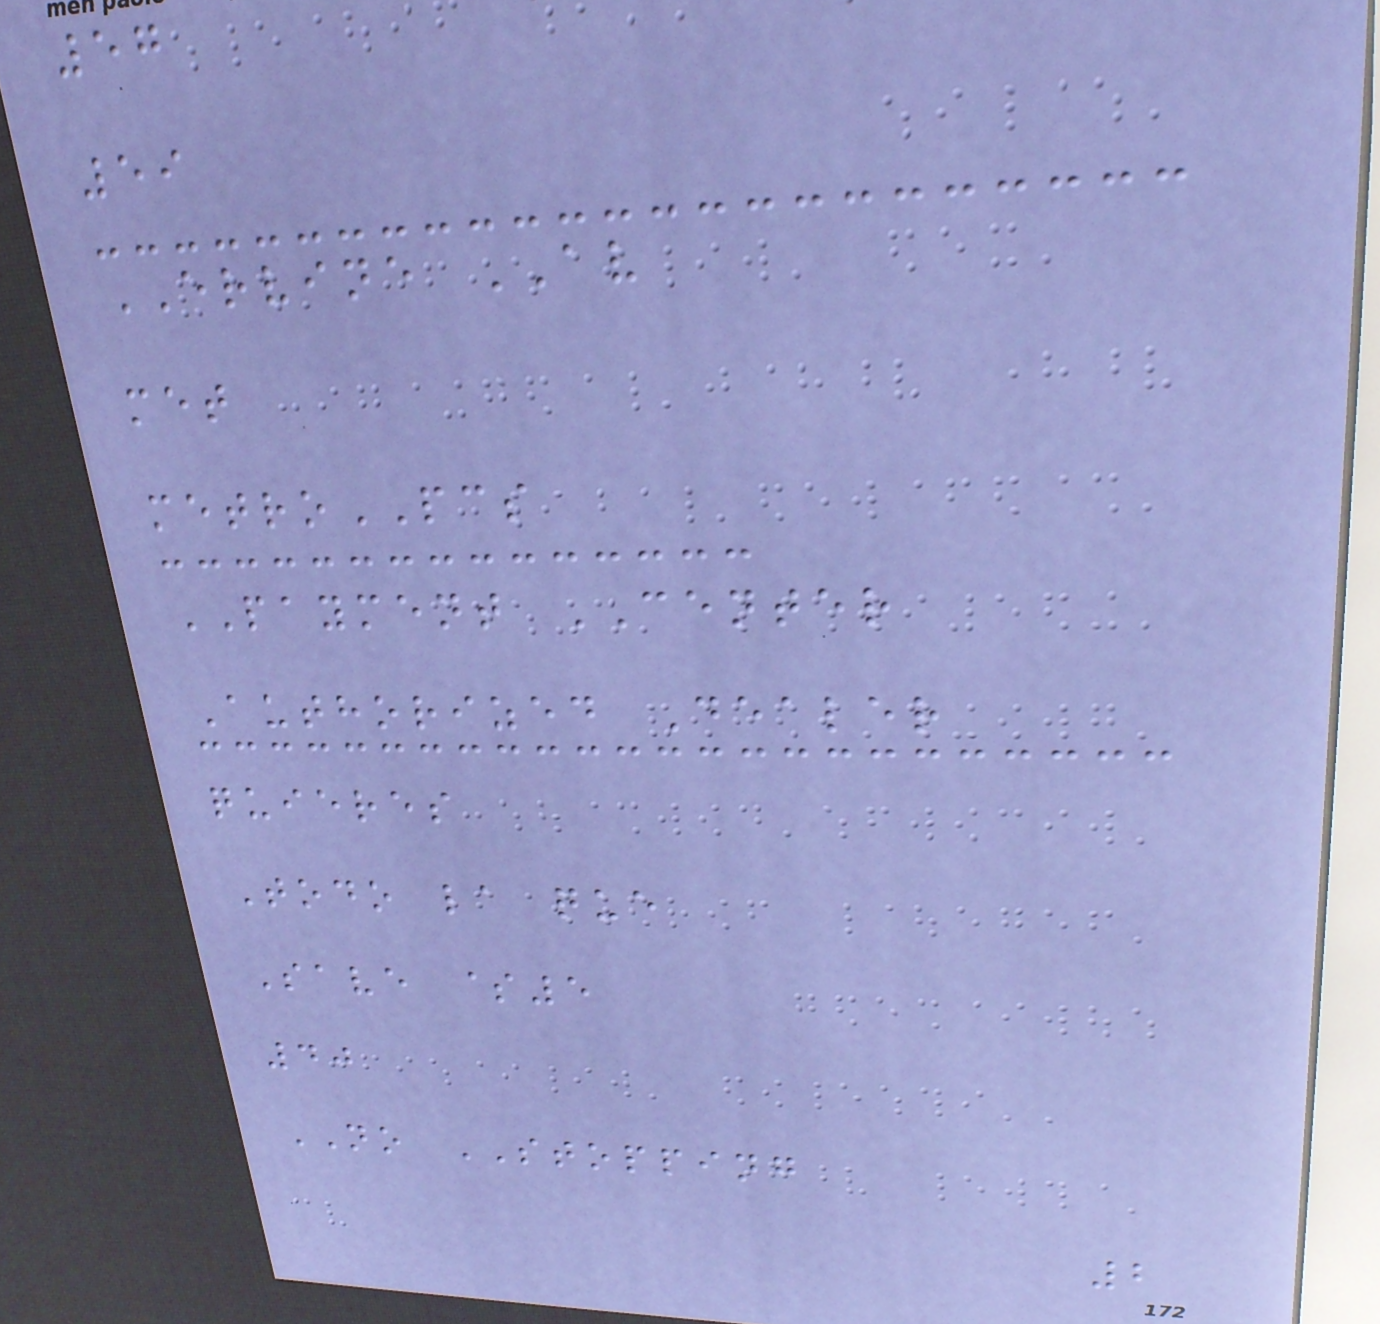57
59
ERVINE AV
met
metroPCS
PAYMENT CENTER
Authorized Dealer
quieres
Todo la que
Save $5
40
NO STOPPING
2
